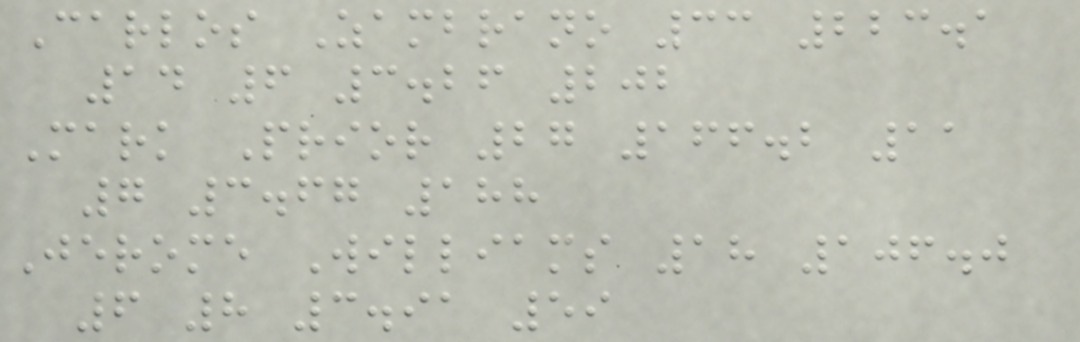Carlos Zambrano 33 223.1
14 6 3.26 202
Mark Prior 27 166.2 11
7 3.67 188
Jerome Williams 18 106.0
6 8 3.91 59
